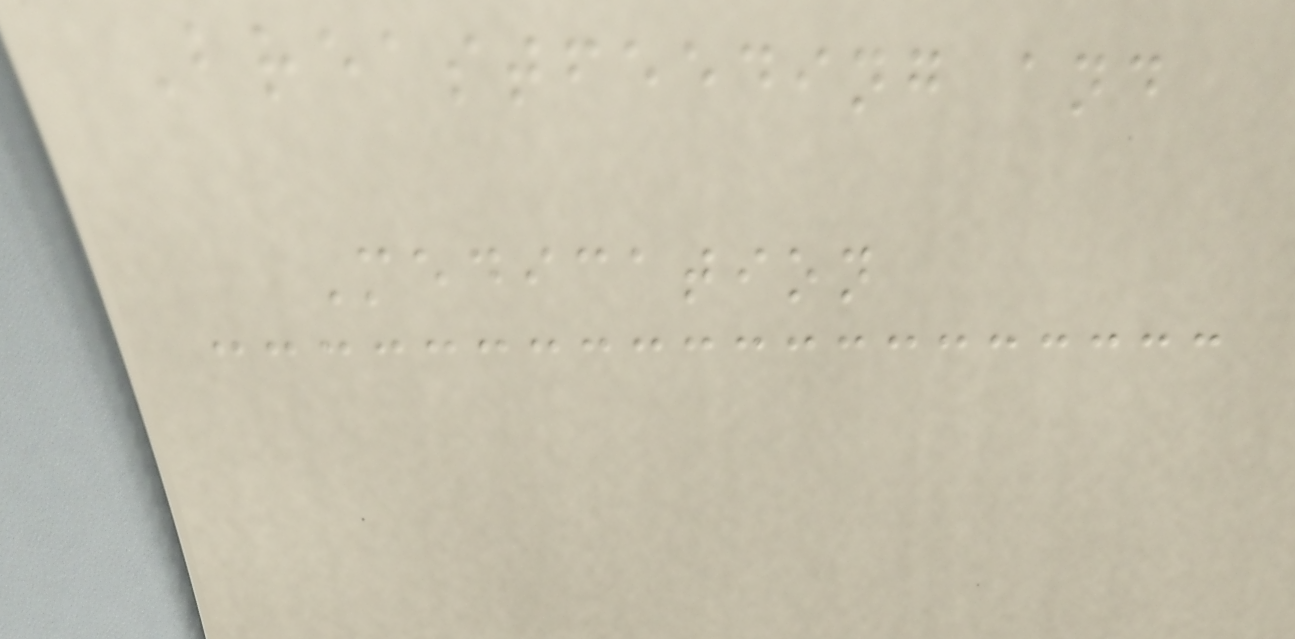Breastfeeding and
Medication
